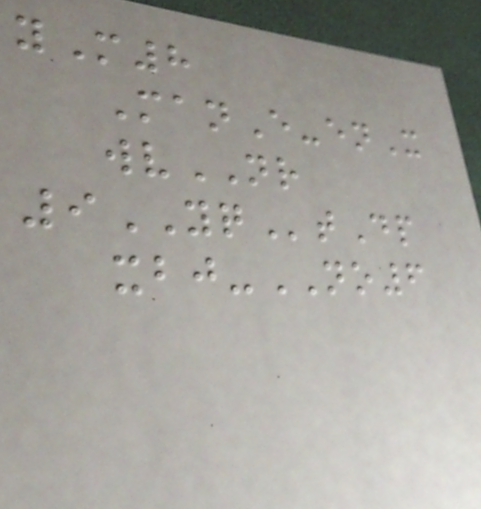yM8
ManE-enX
wvNR
9YQtDp
xbj-NO6
